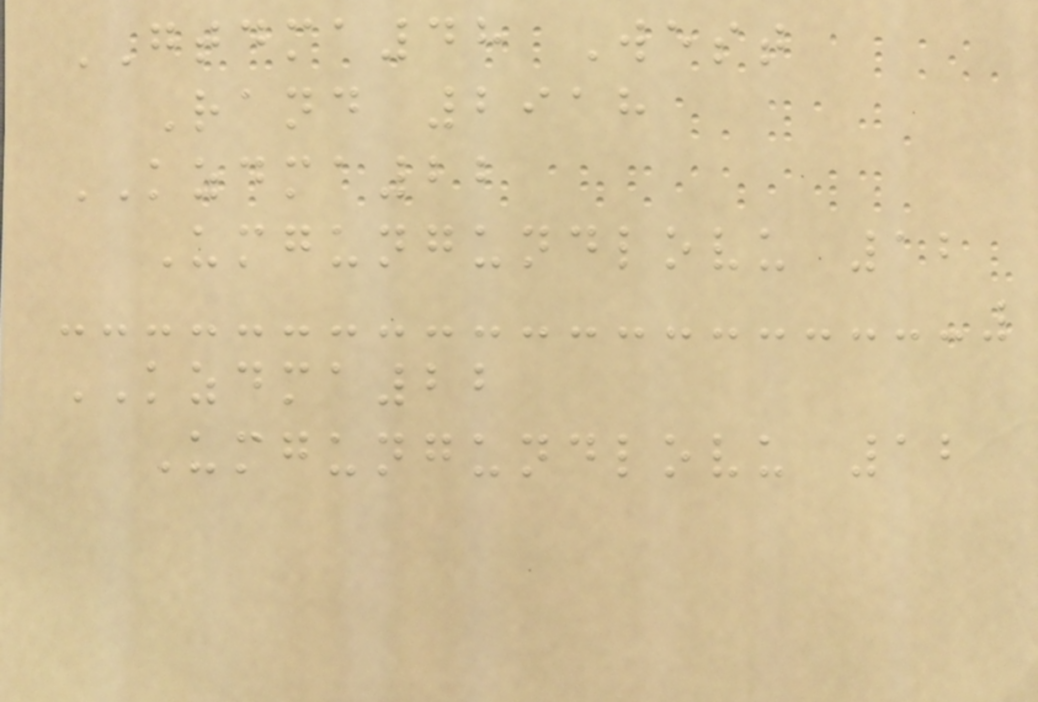GTDMA48 West
Rand 2918
KZDMA22
Umgungundlovu 12
KZDMA22
Umgungundlovu 12
